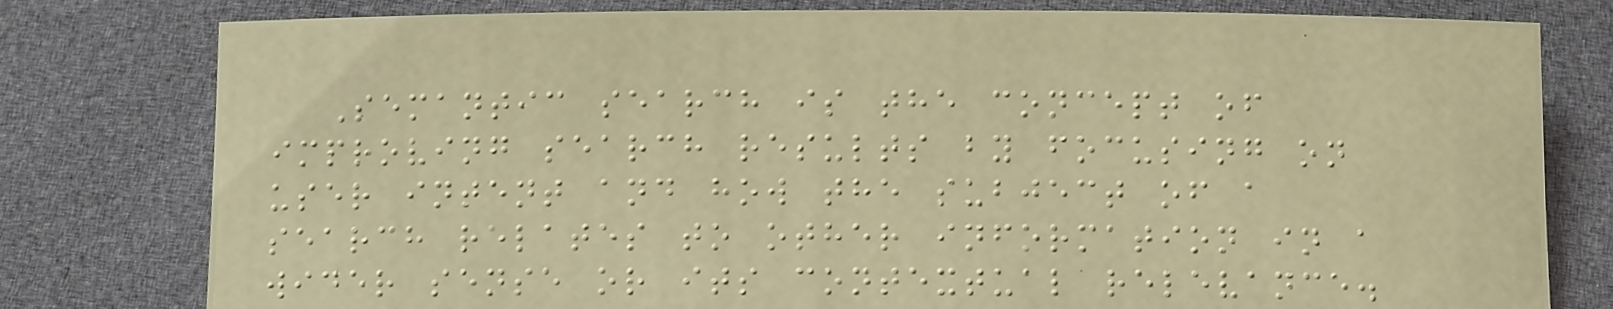Semantic search is the concept of
improving search results by focusing on
user intent and how the subject of a
search relates to other information in a
wider sense or its contextual relevance.
